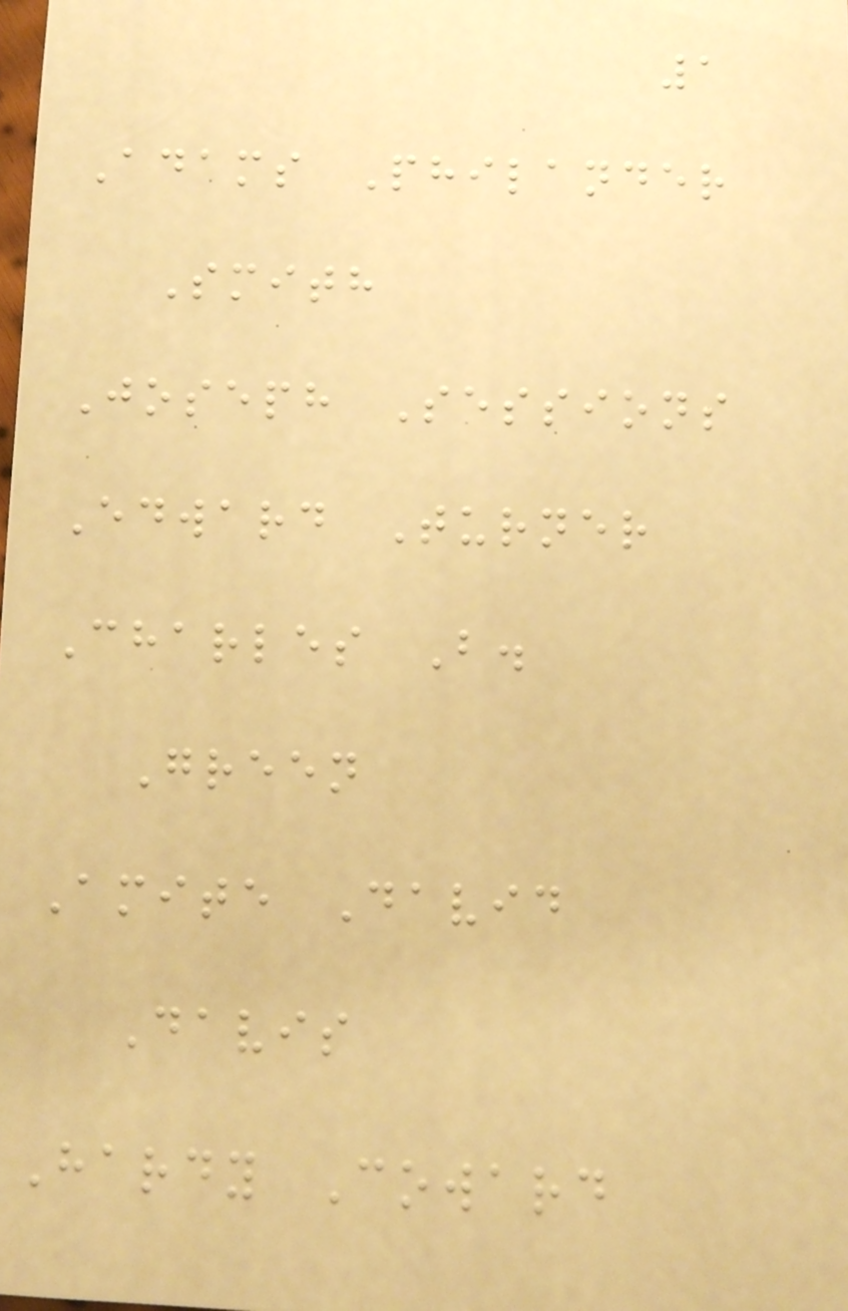1
Adams Philander
Smith
Joseph Sessions
Edward Turner
Charles B.
Green
Amite David
Davis
Hardy Coward
